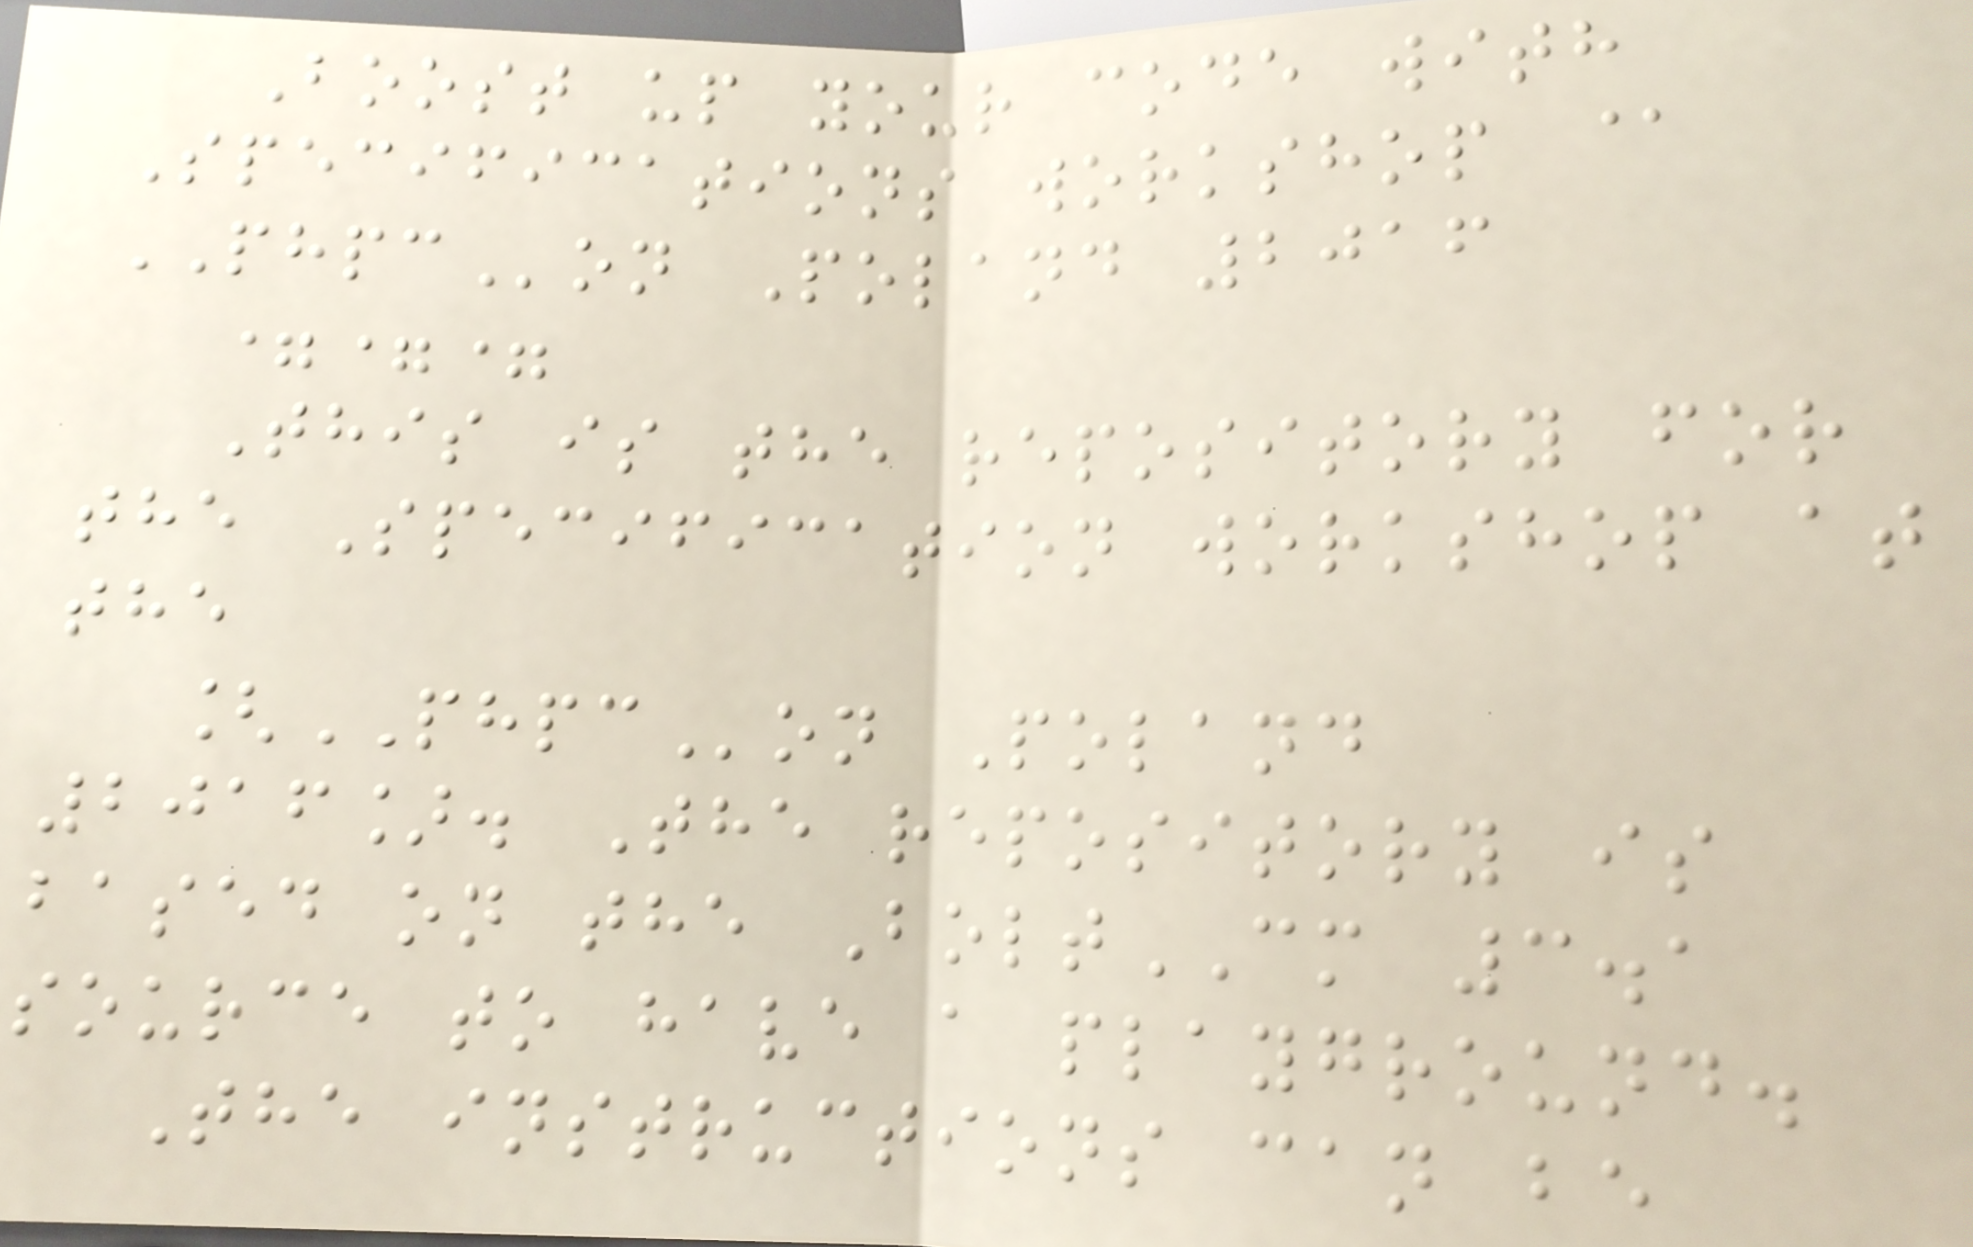Boost up your code with
Specifications workshop @
PHPCon Poland 2016
===
This is the repository for
the Specification workshop at
the
[PHPCon Poland
2016]. The repository is
based on the BoltCM 3.1
source to have a playground.
The instructions can be
